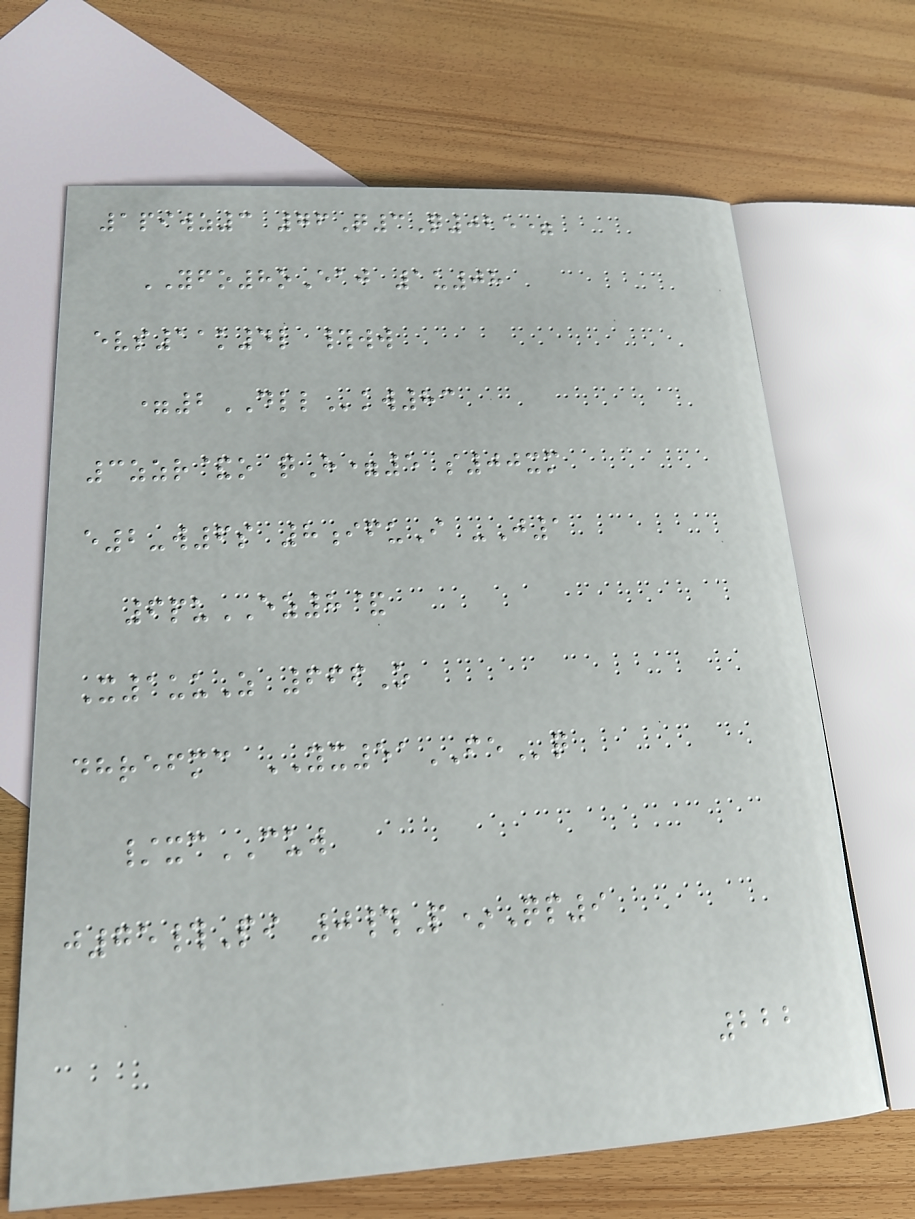1piwz3 76Q3Q025=
YFO8oEaj 1u08
evs11k4l #ww
=2DLLkw83
3zzr&o qH=5 s00xm
e2-w6s 8ifuI -J1
6puEZ8&
X1uuZ 666O
dhrefmc YX51FEq
/xcCUW
j75#Pi 0#P*Qp9
222
